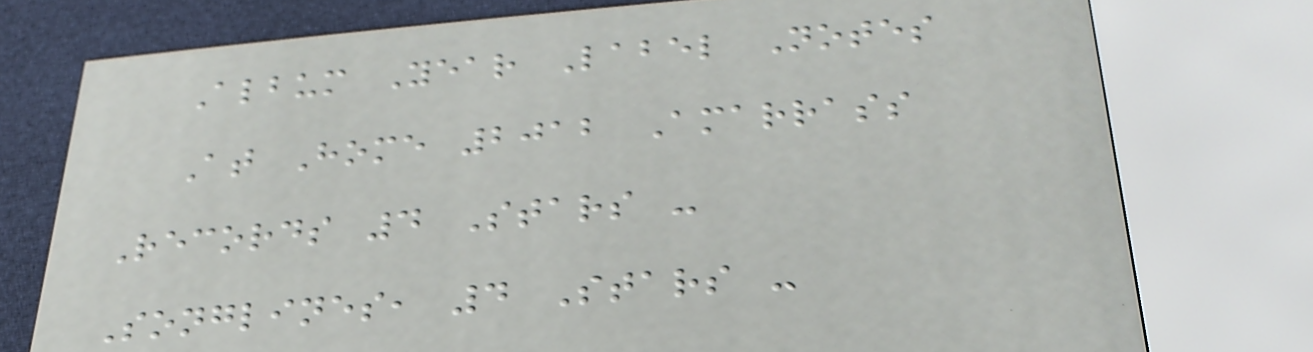Album Year Label Notes
At Home 2012 Amarrass
Records 4 Stars -
Songlines, 4 Stars -
